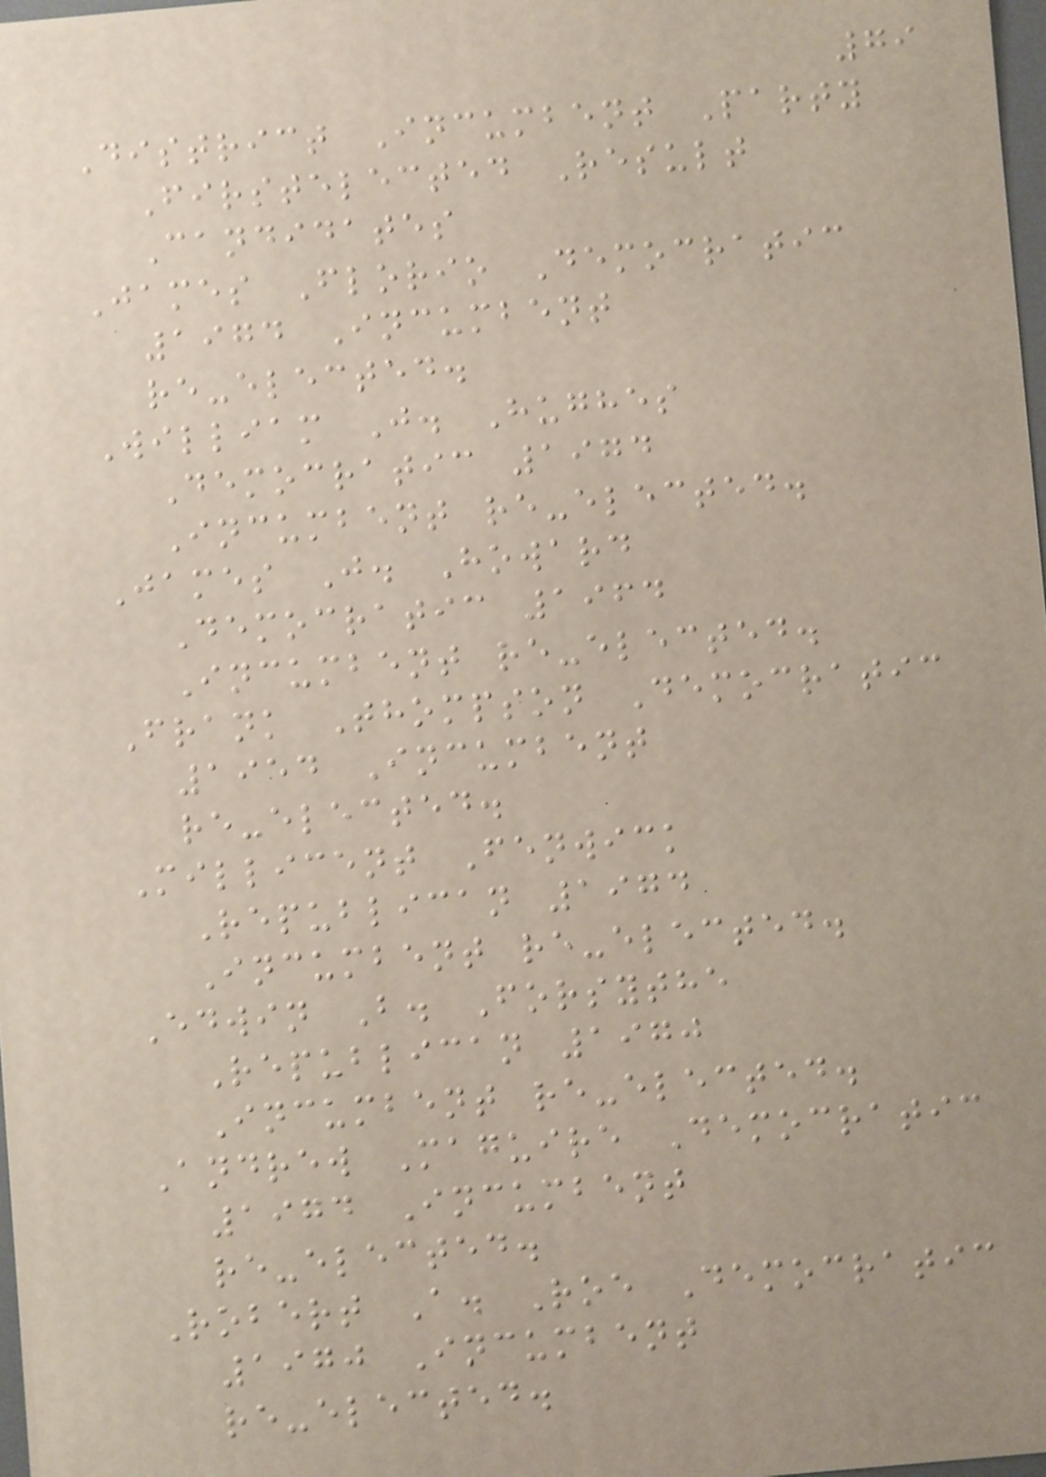79
District Incumbent Party
Firstelected Result
Candidates
James Florio Democratic
1974 Incumbent
re-elected.
William J. Hughes
Democratic 1974
Incumbent re-elected.
James J. Howard
Democratic 1964
Incumbent re-elected.
Frank Thompson Democratic
1954 Incumbent
re-elected.
Millicent Fenwick
Republican 1974
Incumbent re-elected.
Edwin B. Forsythe
Republican 1970
Incumbent re-elected.
Andrew Maguire Democratic
1974 Incumbent
re-elected.
Robert A. Roe Democratic
1970 Incumbent
re-elected.
